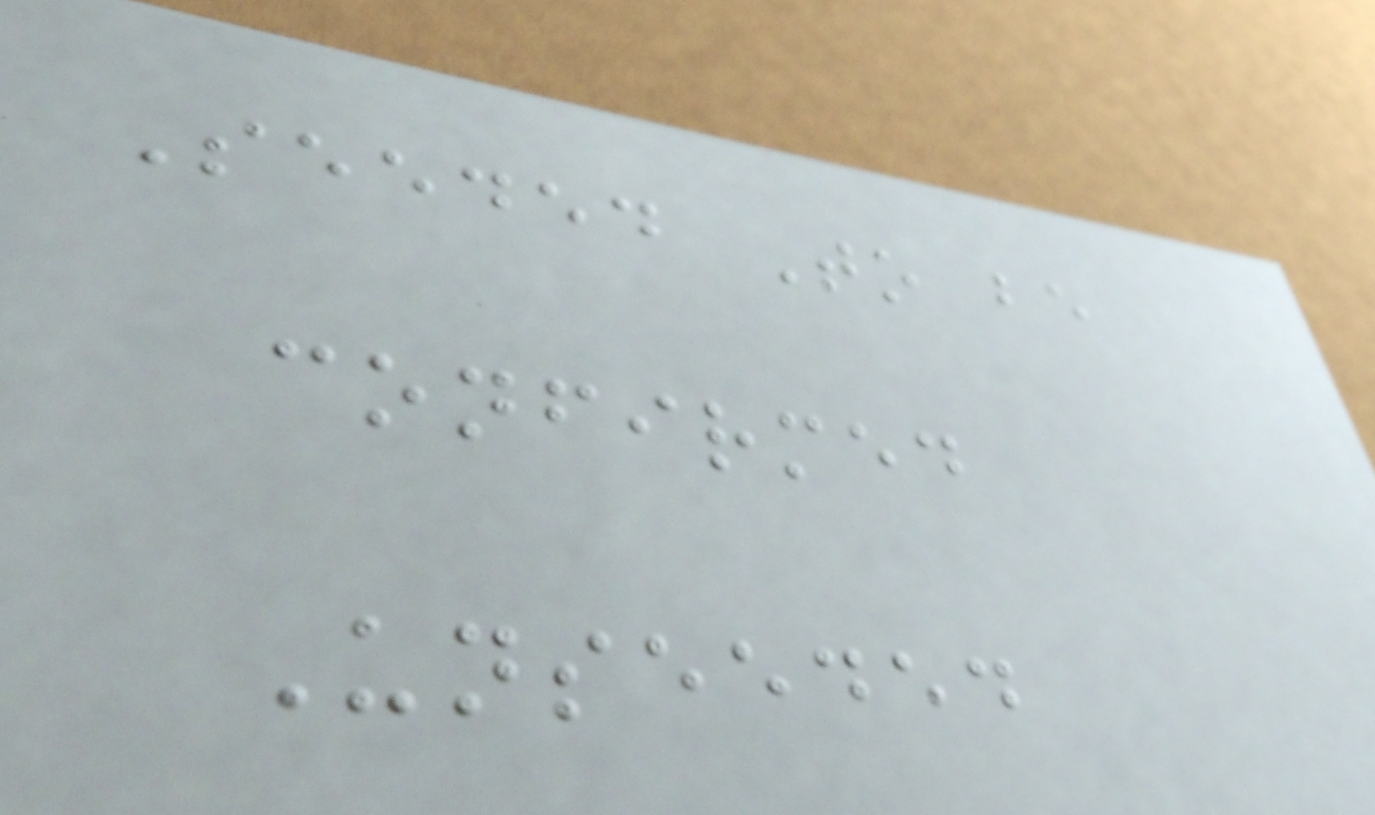Seeded To be
confirmed
Unseeded
